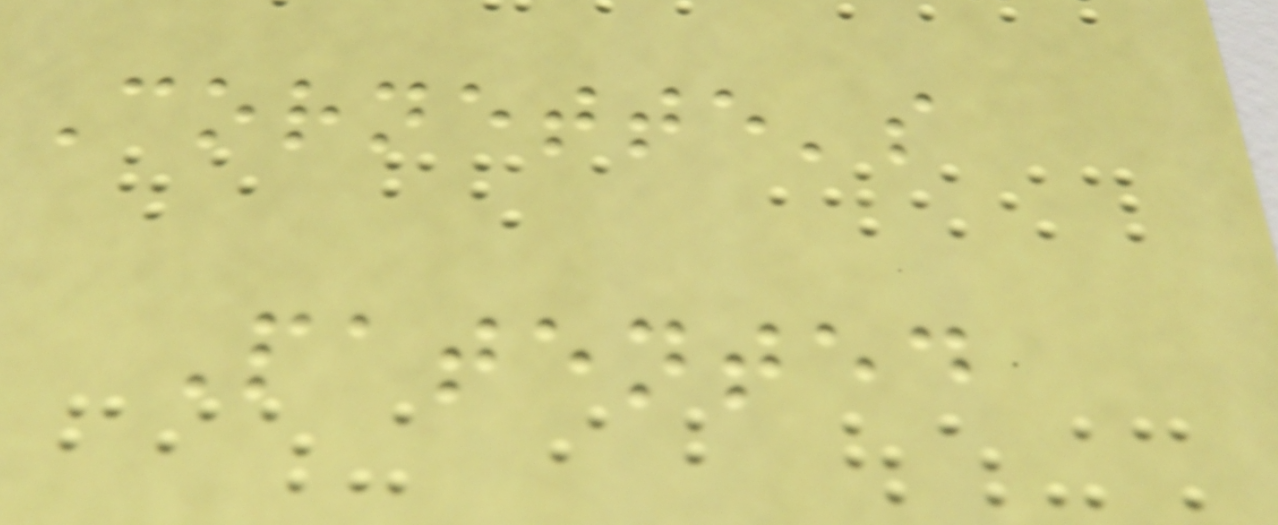Cornette's
Patented
